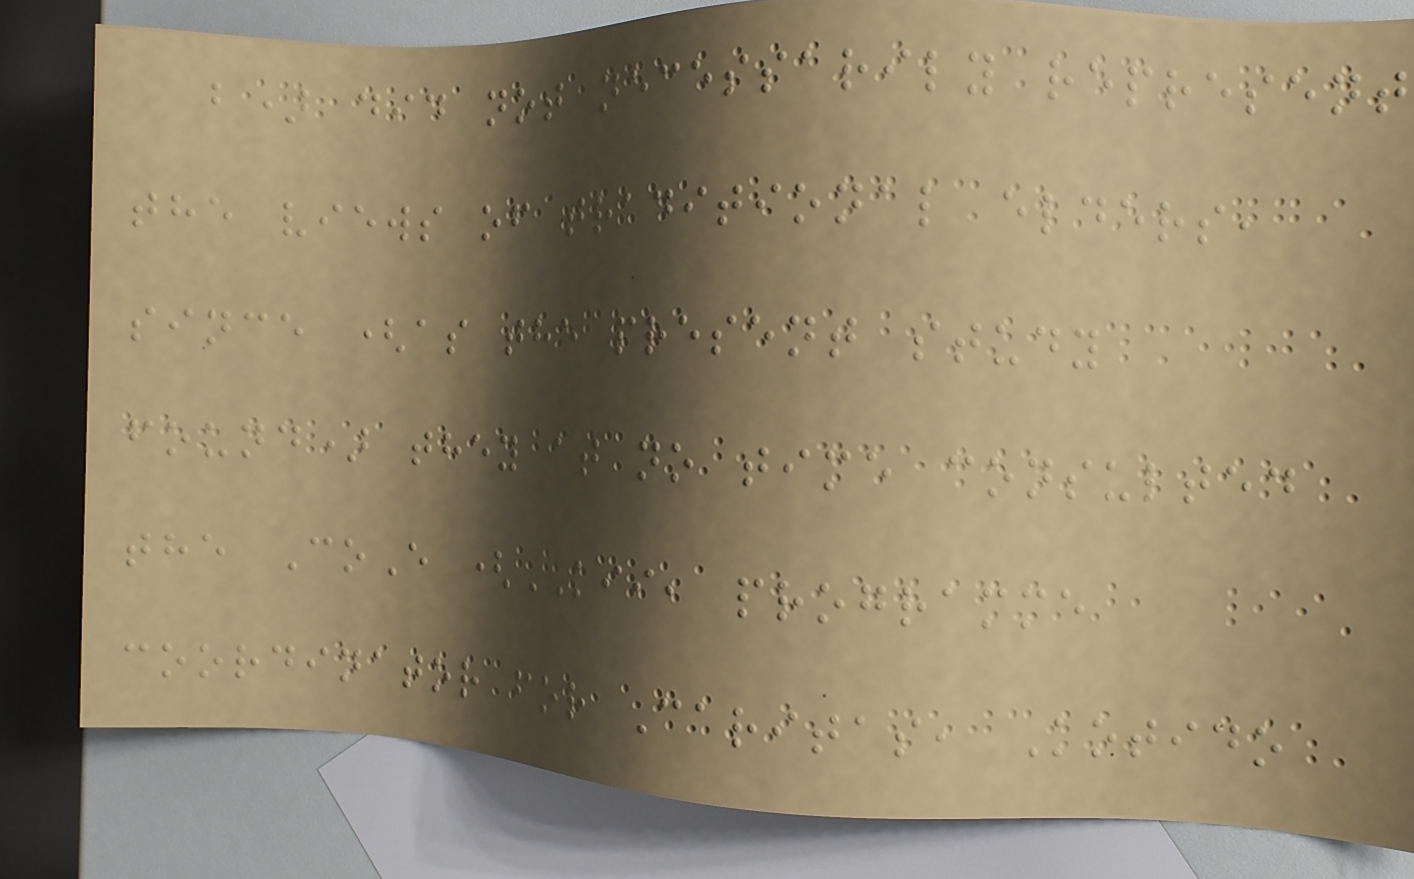b) did not necessarily represent
the views of traditional elders,
since (as the present study
found) they at no time consulted
the CoE (KII, programme
coordinator for Caritas, Kotido
